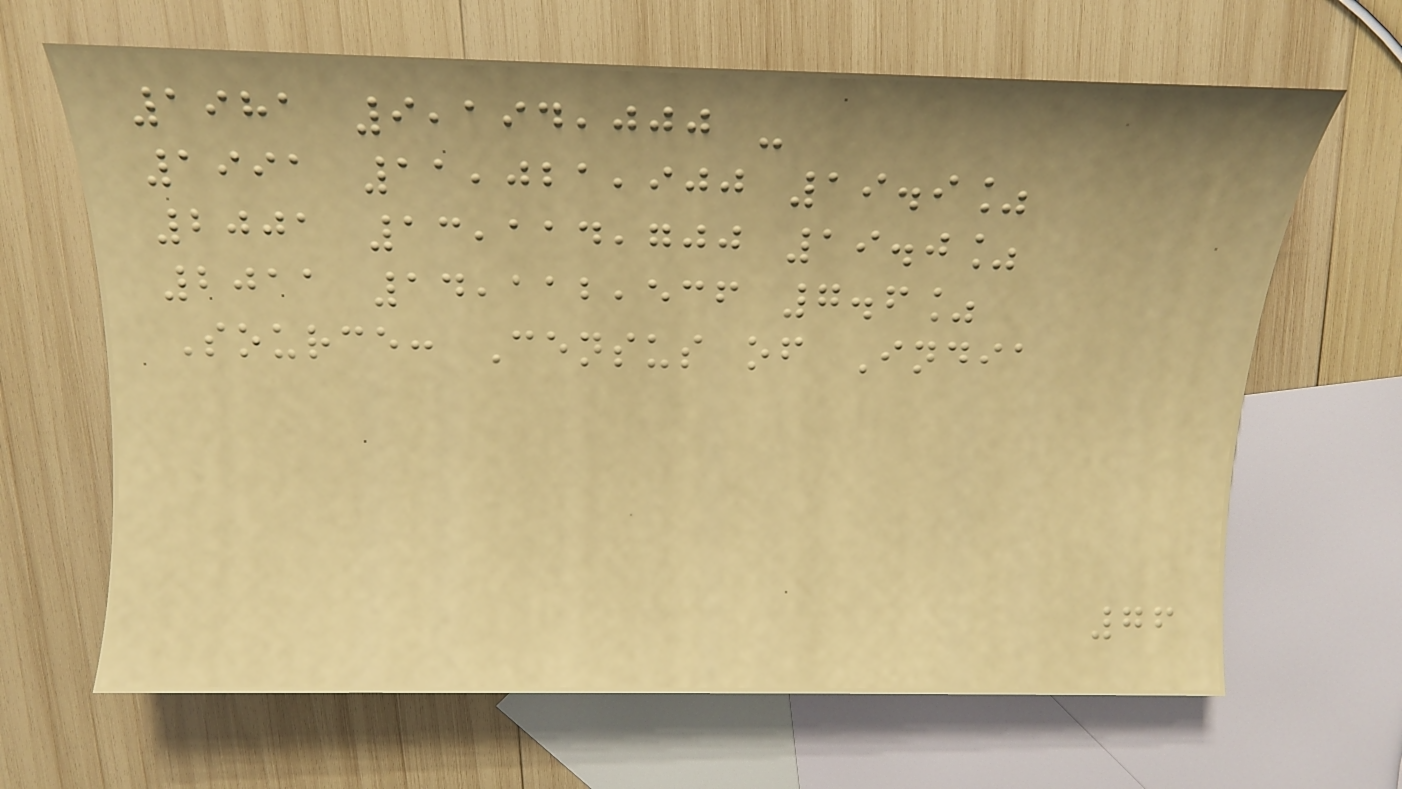1981 9,194,000 -
1991 11,021,900 19.9%
2001 13,114,700 19.0%
2011 14,112,536 7.6%
Source: Census of India
76
